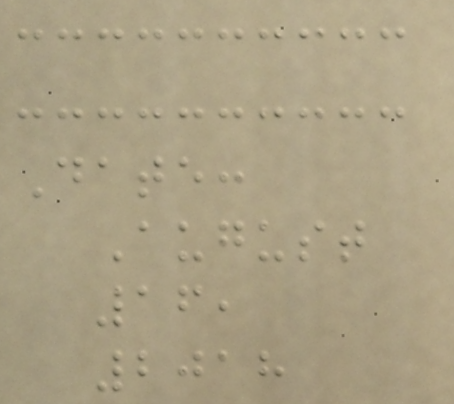Date:
August
16,
2018
